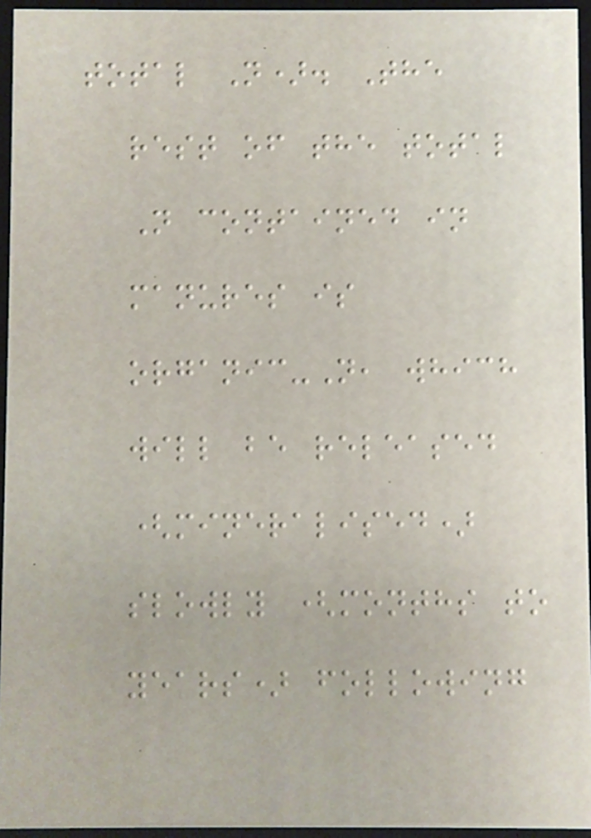total N). The
rest of the total
N contained in
manures is
organic-N, which
will be released
(mineralised)
slowly (months to
years) following
